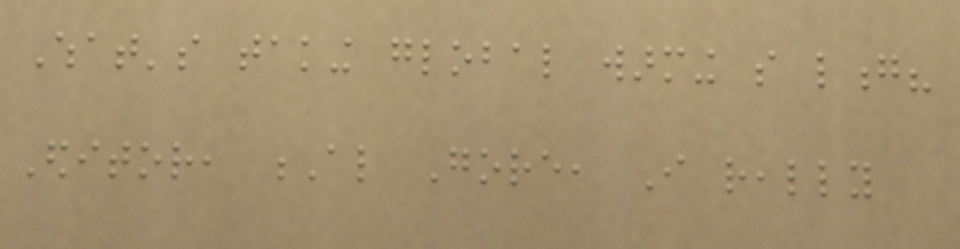What's taking global warming so long?
Editor, Al Gore, I really
